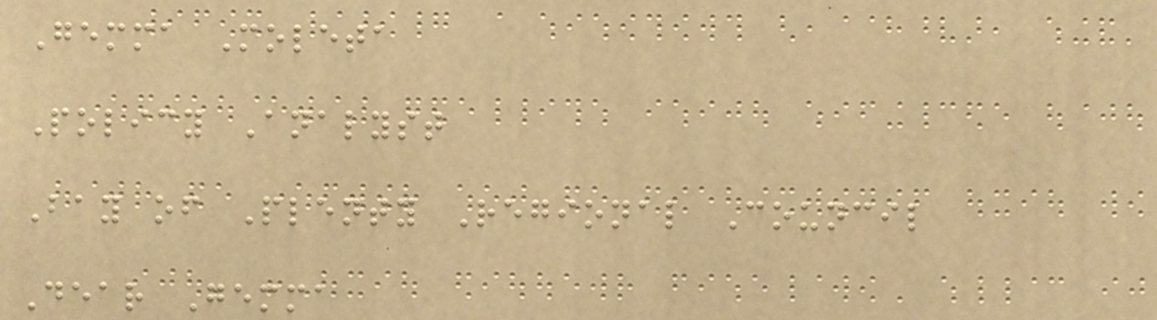Gemma Moleta
Policy Analyst
Bay of Plenty Regional Council
Dear Gemma
